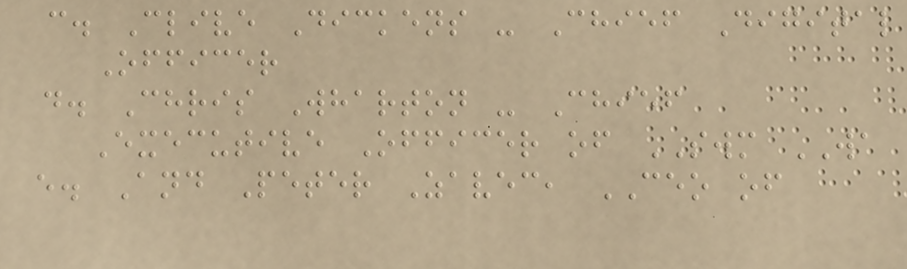c. Clive Dickens - Chief Digital
Officer
d. Chris Wharton - Chief
Executive Officer of SWM WA
e. And Peter Zavec, CEO of
